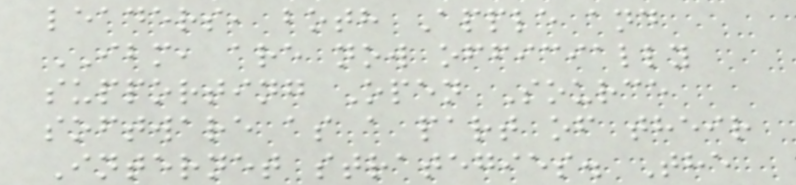leaders, both Apple and
IBM, are now officially
supporting Open Source
software as a part of their
Internet strategies. The
